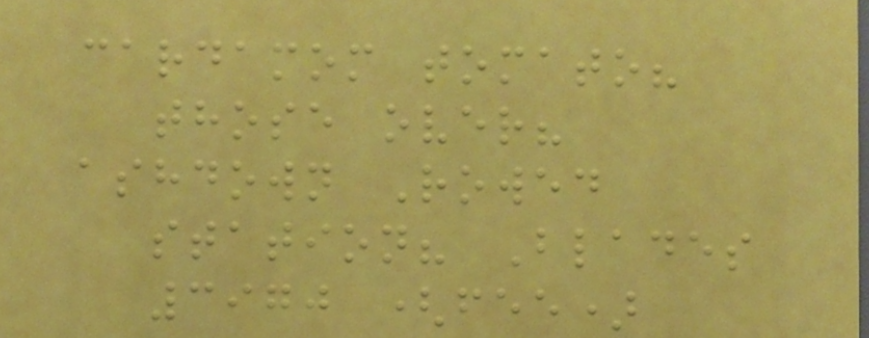cardamom tomato?
those over?
ashdown Rowed
station? Blades
3970 (fee)
